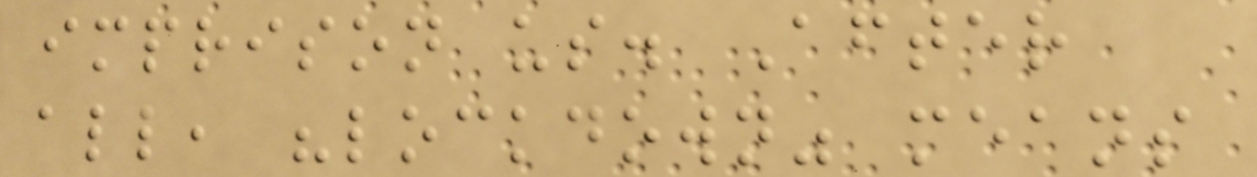imprison us. After
all, "lockdown" means
